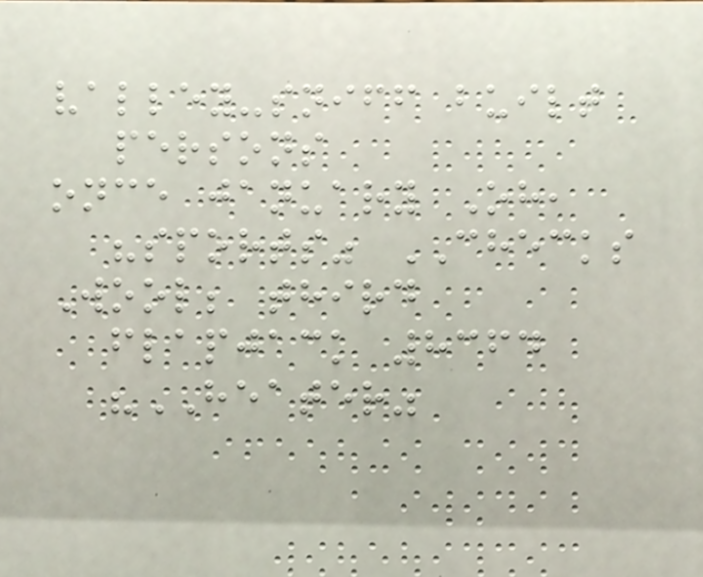valley-sniff built
persons
once january Oh,
"sports" CHECKS
Wool; third
flapjack 8364
"HEATER"
